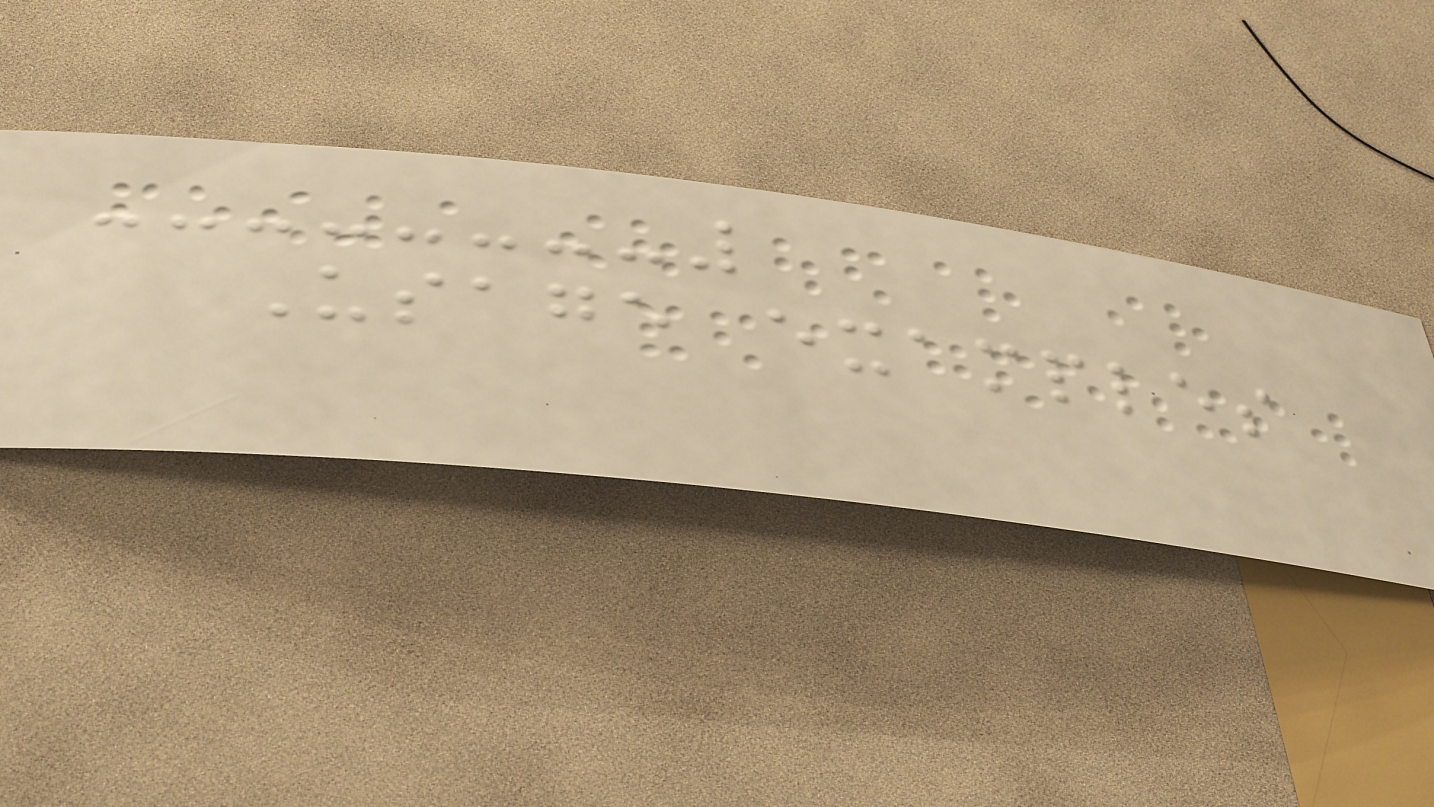Usage examples
